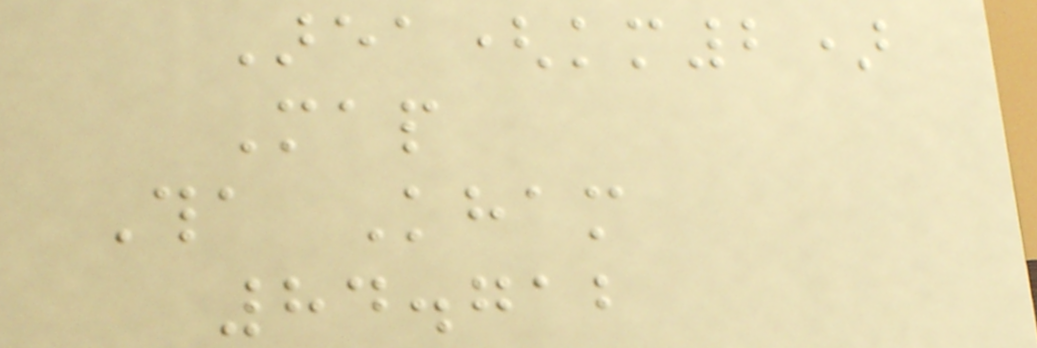Area(km2)
Map
Tha Kham
84.712
